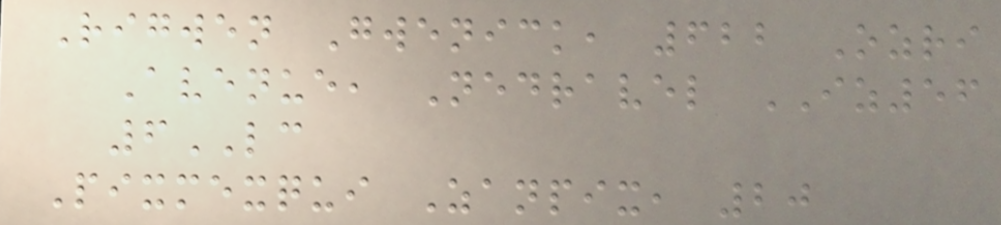Rigwen Gwenick, 622 Ozri
Avenue, Nedravel IZ56
6LC
Pixmexqui Zanpix, 20
